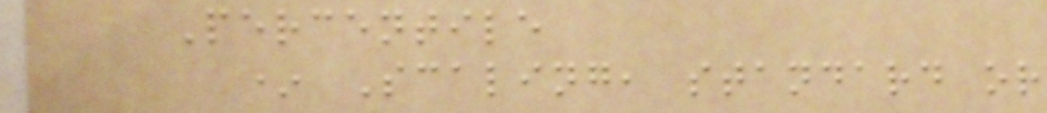Percentile
* Scaling, standard or
